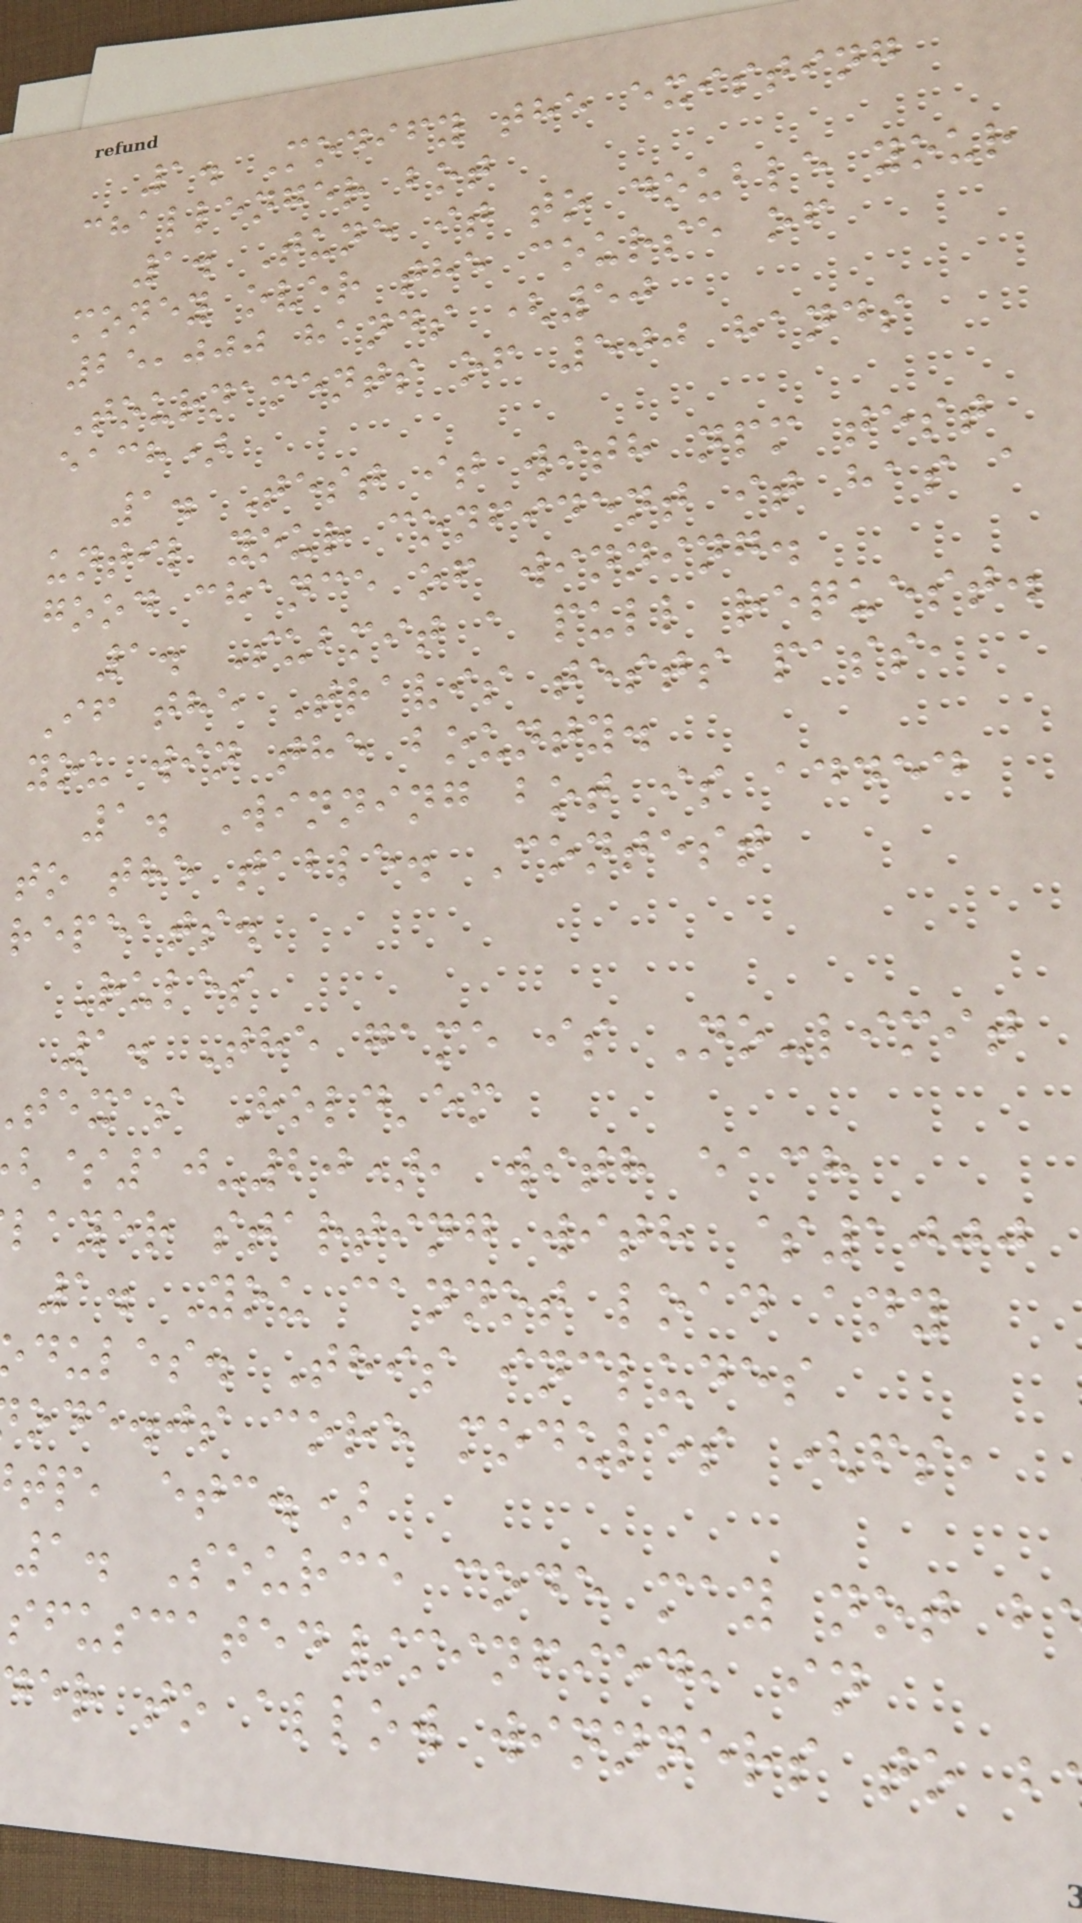1. Modify the existing
challenger bot
1. Tune it to double your
money over the course of
25,000 hands (50
Tournaments of 500 hands
each)
1. Test it with npm test
until your confident it has a
good chance of winning.
1. Submit a pull request.
If the Travis tests pass,
you win the bounty.
1. Winning bot is added
to the table. Contest
repeats.
Rules
1. The game is No-limit
texas Hold'em
$10-20), with each
layer starting with $1000
1. You cannot load any
dules. This includes
ode.js core modules (fs,
tp, etc.)
1. Source code may not b
sfuscated/minfied, in
er to allow winnners to b
